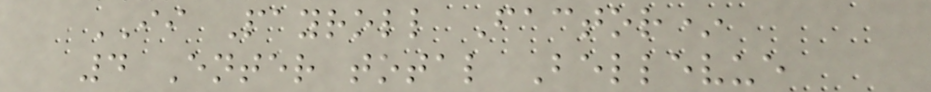II Payroll Factor*
4 Enter total Bellevue
